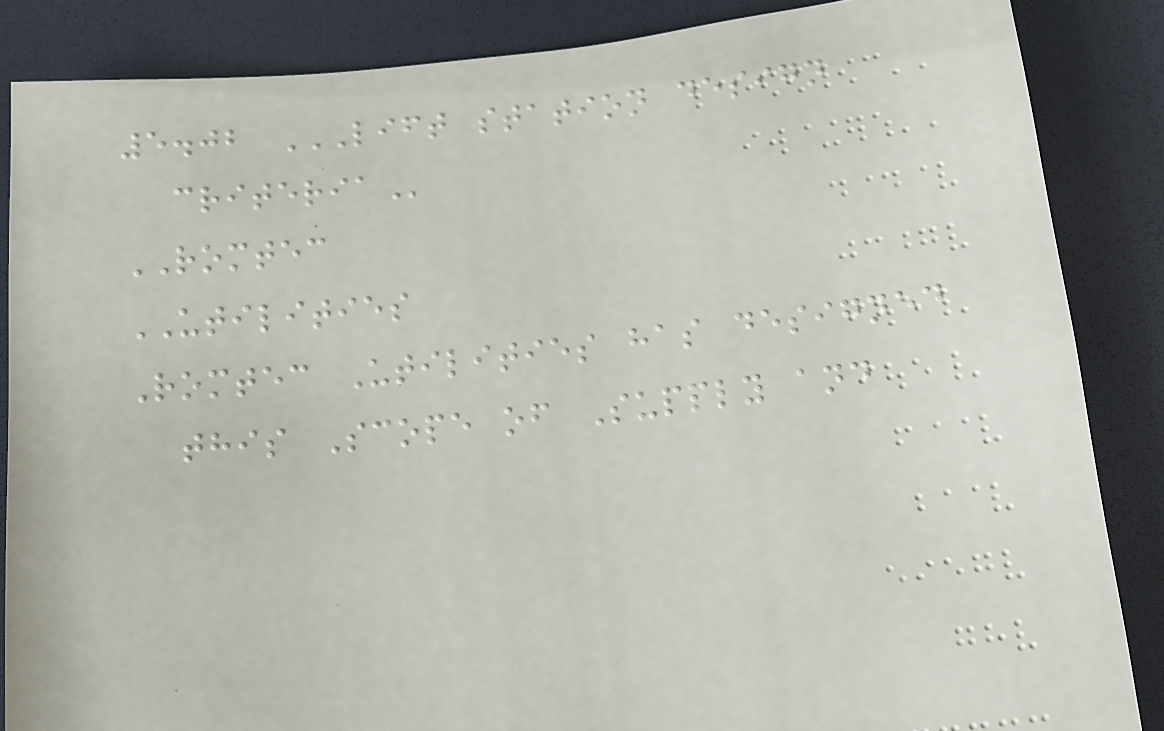5.02 LIFT STATION DESIGN
CRITERIA
ROMTEC
UTILITIES
Romtec Utilities has designed
this Scope of Supply and
